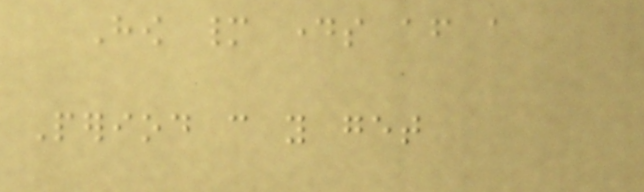How many days after a
Period can you get
